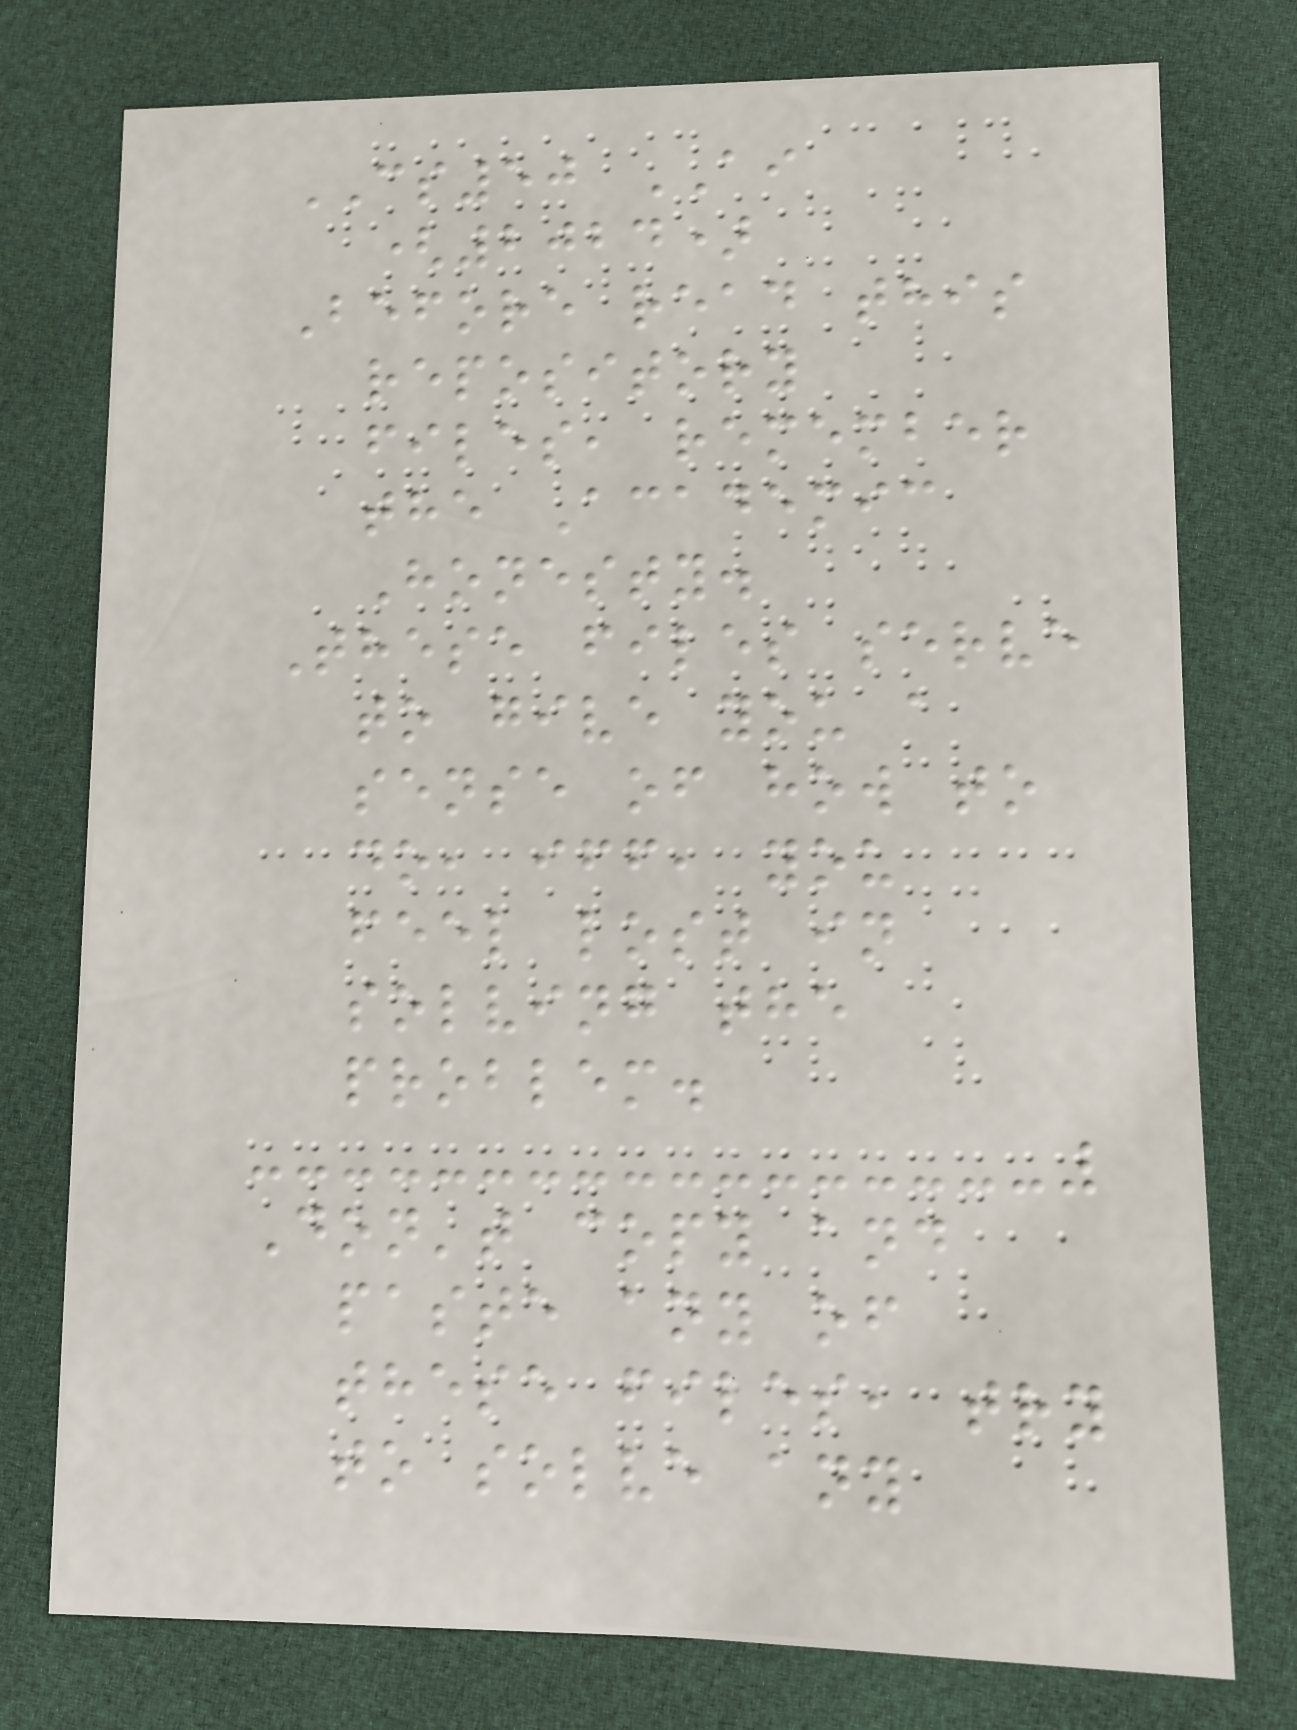CS50 AI
(2024)
Before read this
repository
files, remember
the Academic
Honesty.
These files serve
to give you a
sense of how to
do, iff, you
feel lost in
solving the
problem.
Don't copy and
paste any of
these files, try
to solve any
